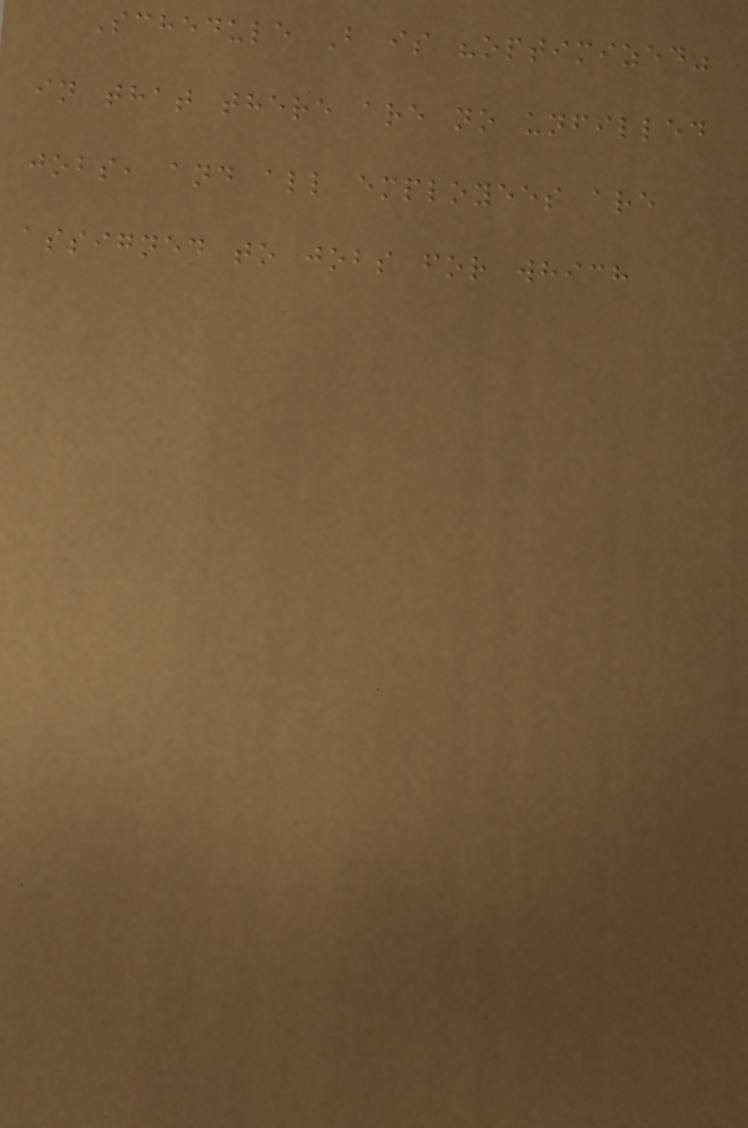Schedule B is "optimized"
in that there are no unfilled
jobs, and all employees are
assigned to jobs for which
